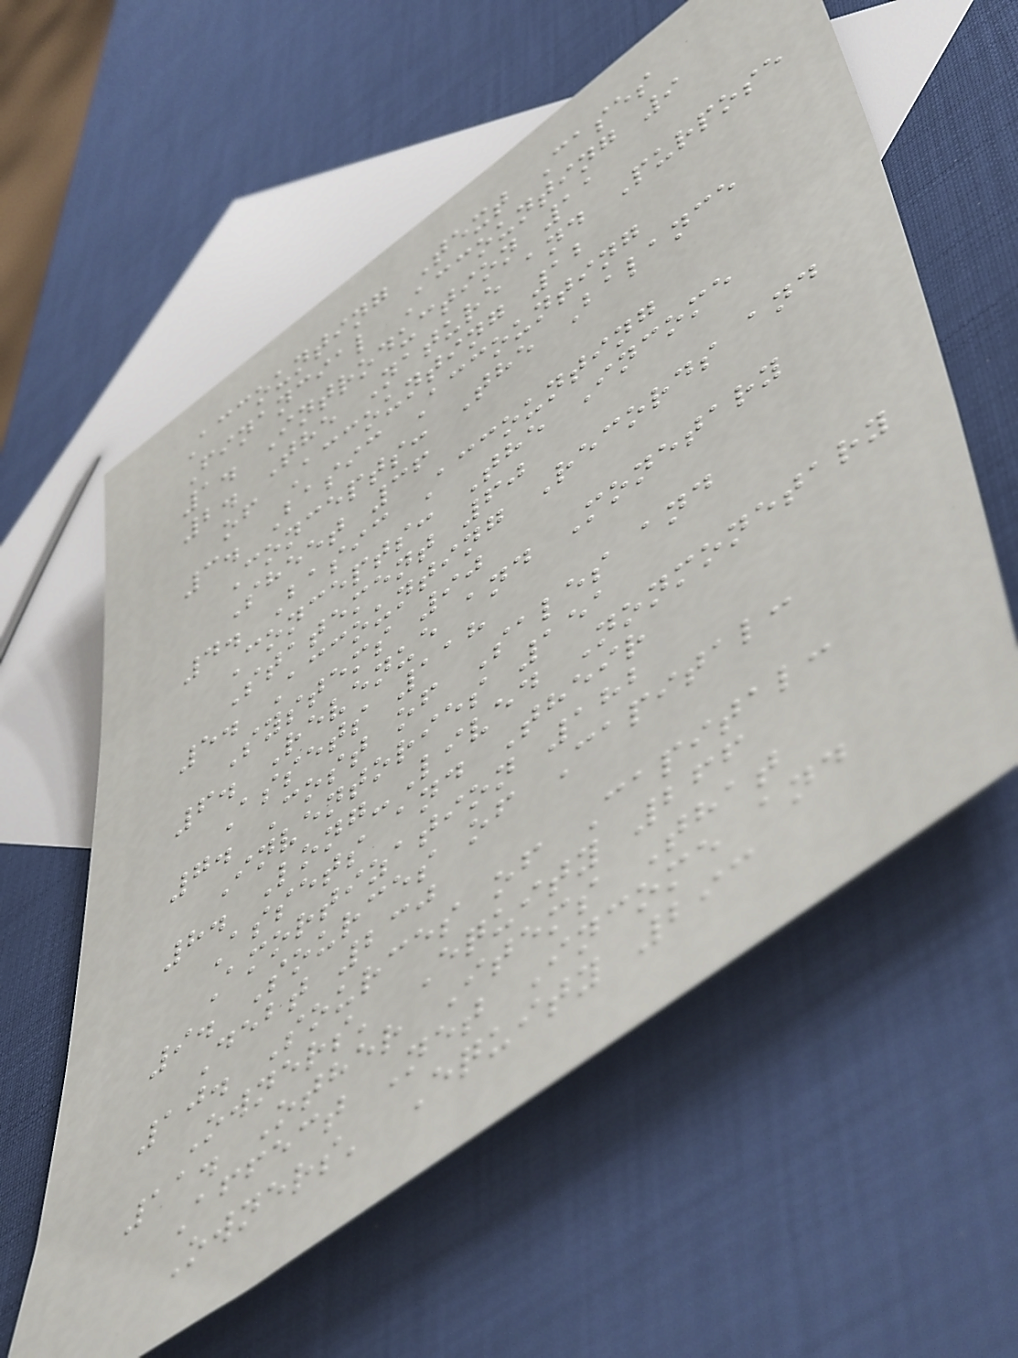Accounting Text Cases
Financial Accounting 9
1. Introduction 11
2. The Nature and Purpose
of Accounting 12
3. Basic Accounting
Concepts: The Balance
Sheet 36
4. Basic Accounting
Concepts: The Income
Statement 60
5. Accounting Records and
Systems 90
6. Revenue and Monetary
Assets 118
7. Cost of Sales and
Inventories 151
8. Long-Lived Nonmonetary
Assets and Their
Amortization 182
9. Sources of Capital:
Debt 230
10. Sources of Capital:
Owners' Equity 266
11. Other Items That
Affect Net Income and
Owners' Equity 293
